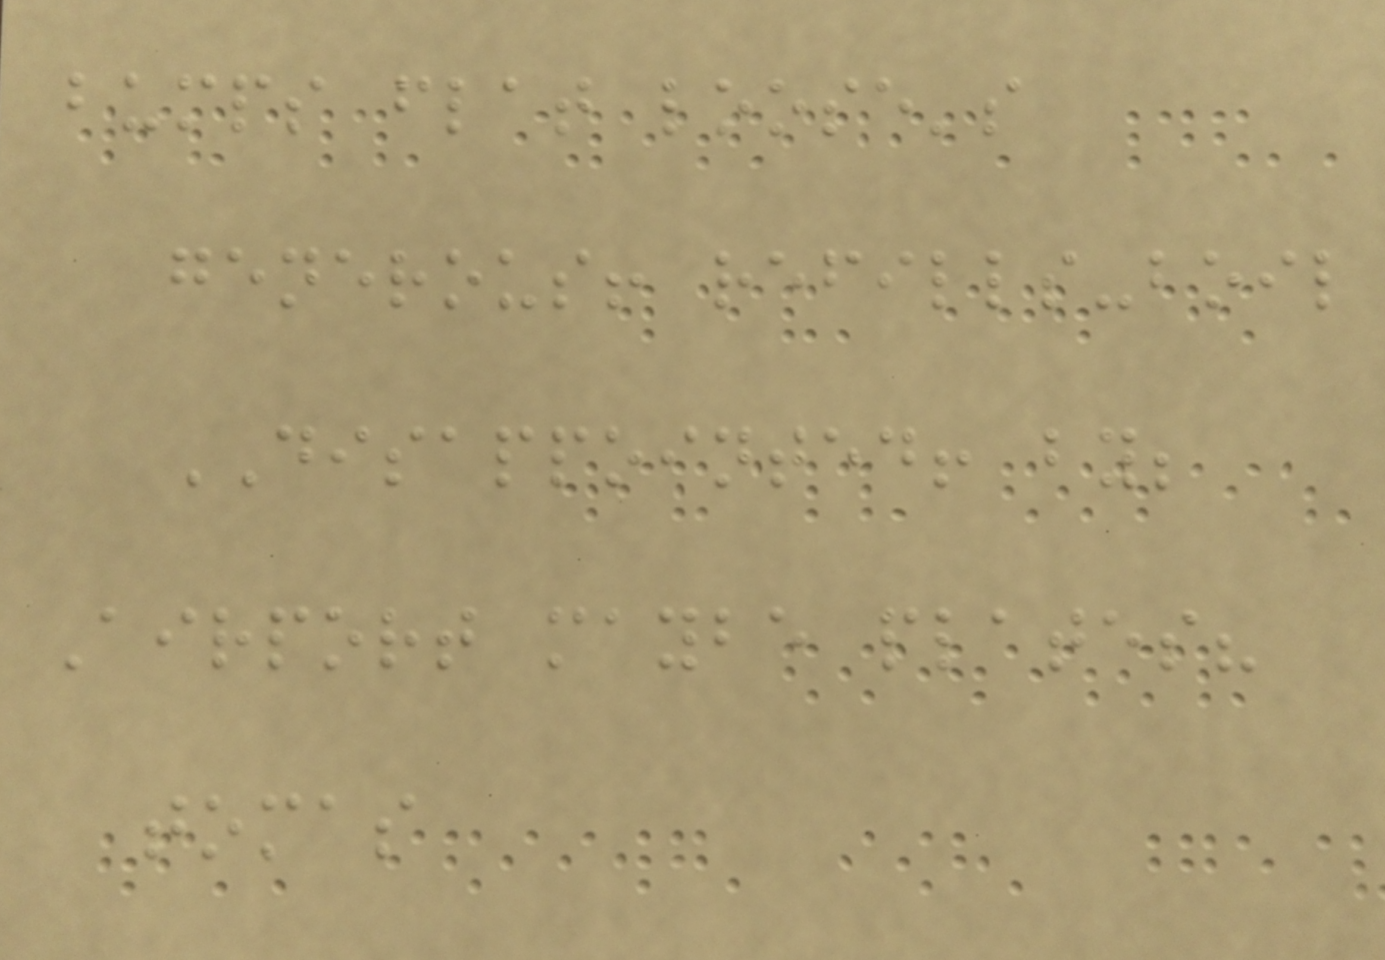bumps flat loose's
generous! refills-boil
DISAPPOINTED! by;
Airport maybe plates?
tomas
